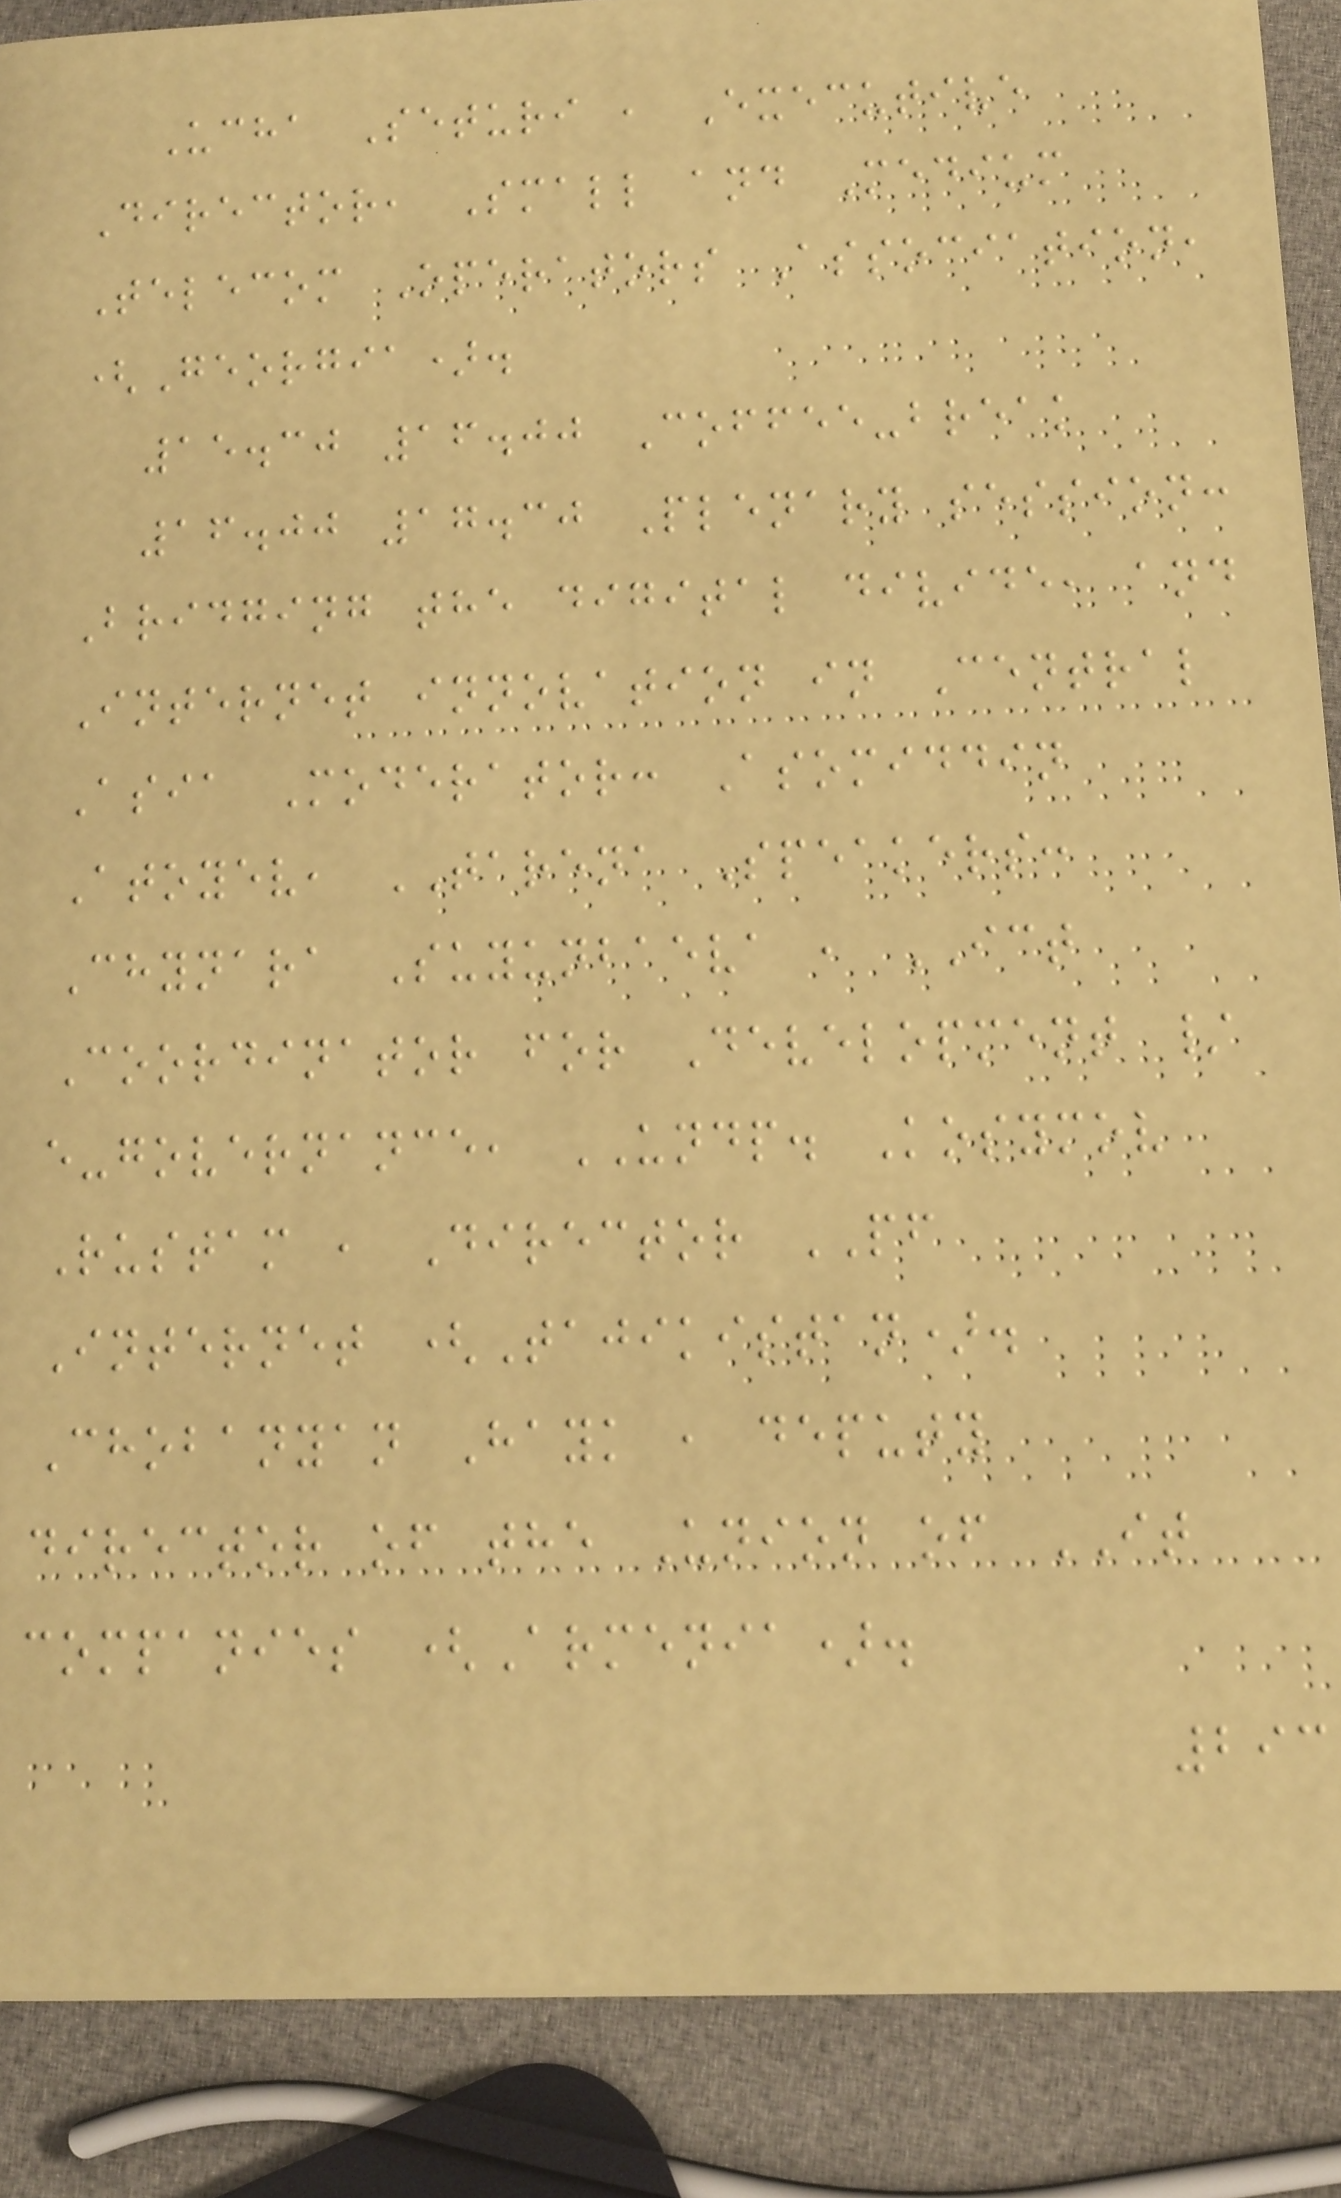Ucha Seturi , Executive
Director, Small and Medium
Telecom Operators Association,
(Georgia).
15.30 16.00 Coffee-break
16.00 17.30 Plenary session:
Bridging the digital divide, and
Internet innovation in Central
Asia Moderator: Asomiddin
Atoyev, TARENA Speakers:
Chynara Suyunbaeva , ICT
Coordinator for Development /
e-governance, UNDP. Kosymov
Rustam , Director PF
Internet (Tajikistan).
Chobanyan Hayk , deputy
director of the Union of IT
companies (Armenia).
293
